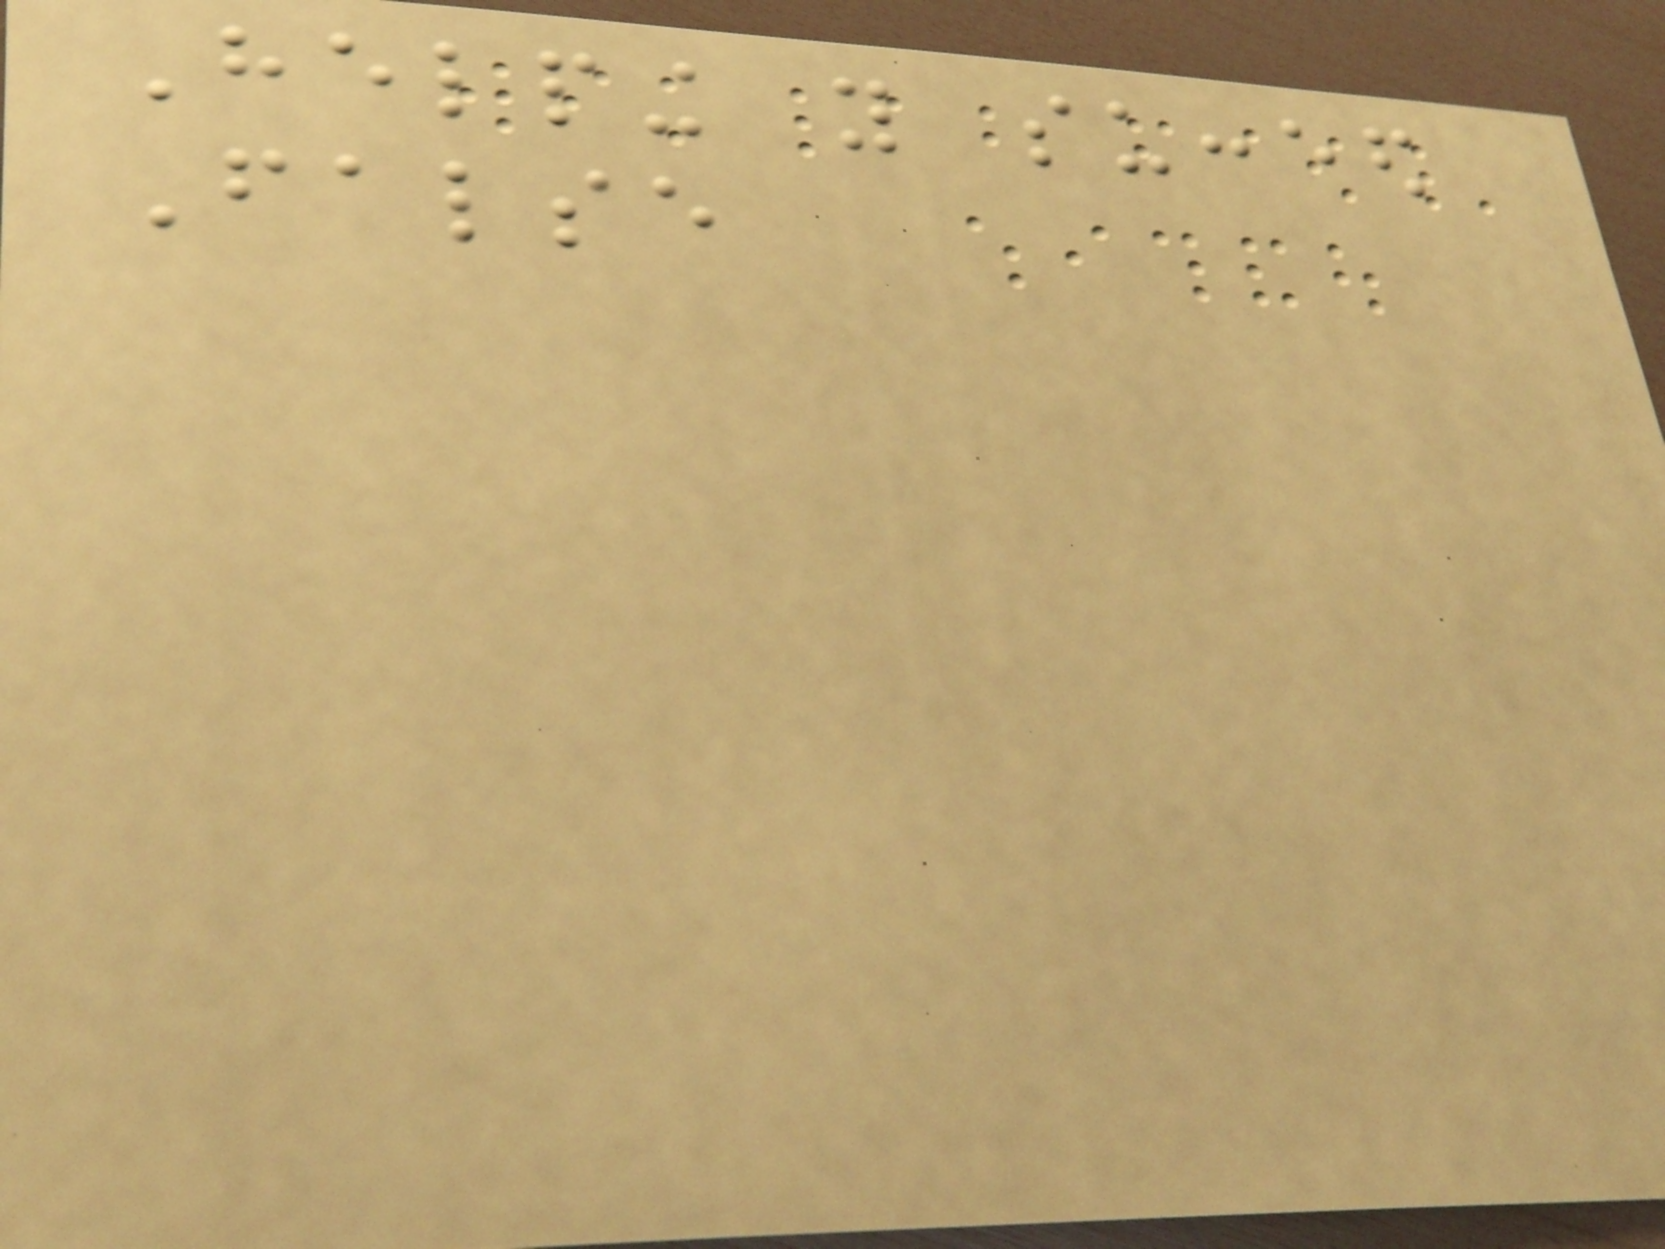Helping you succeed
False
